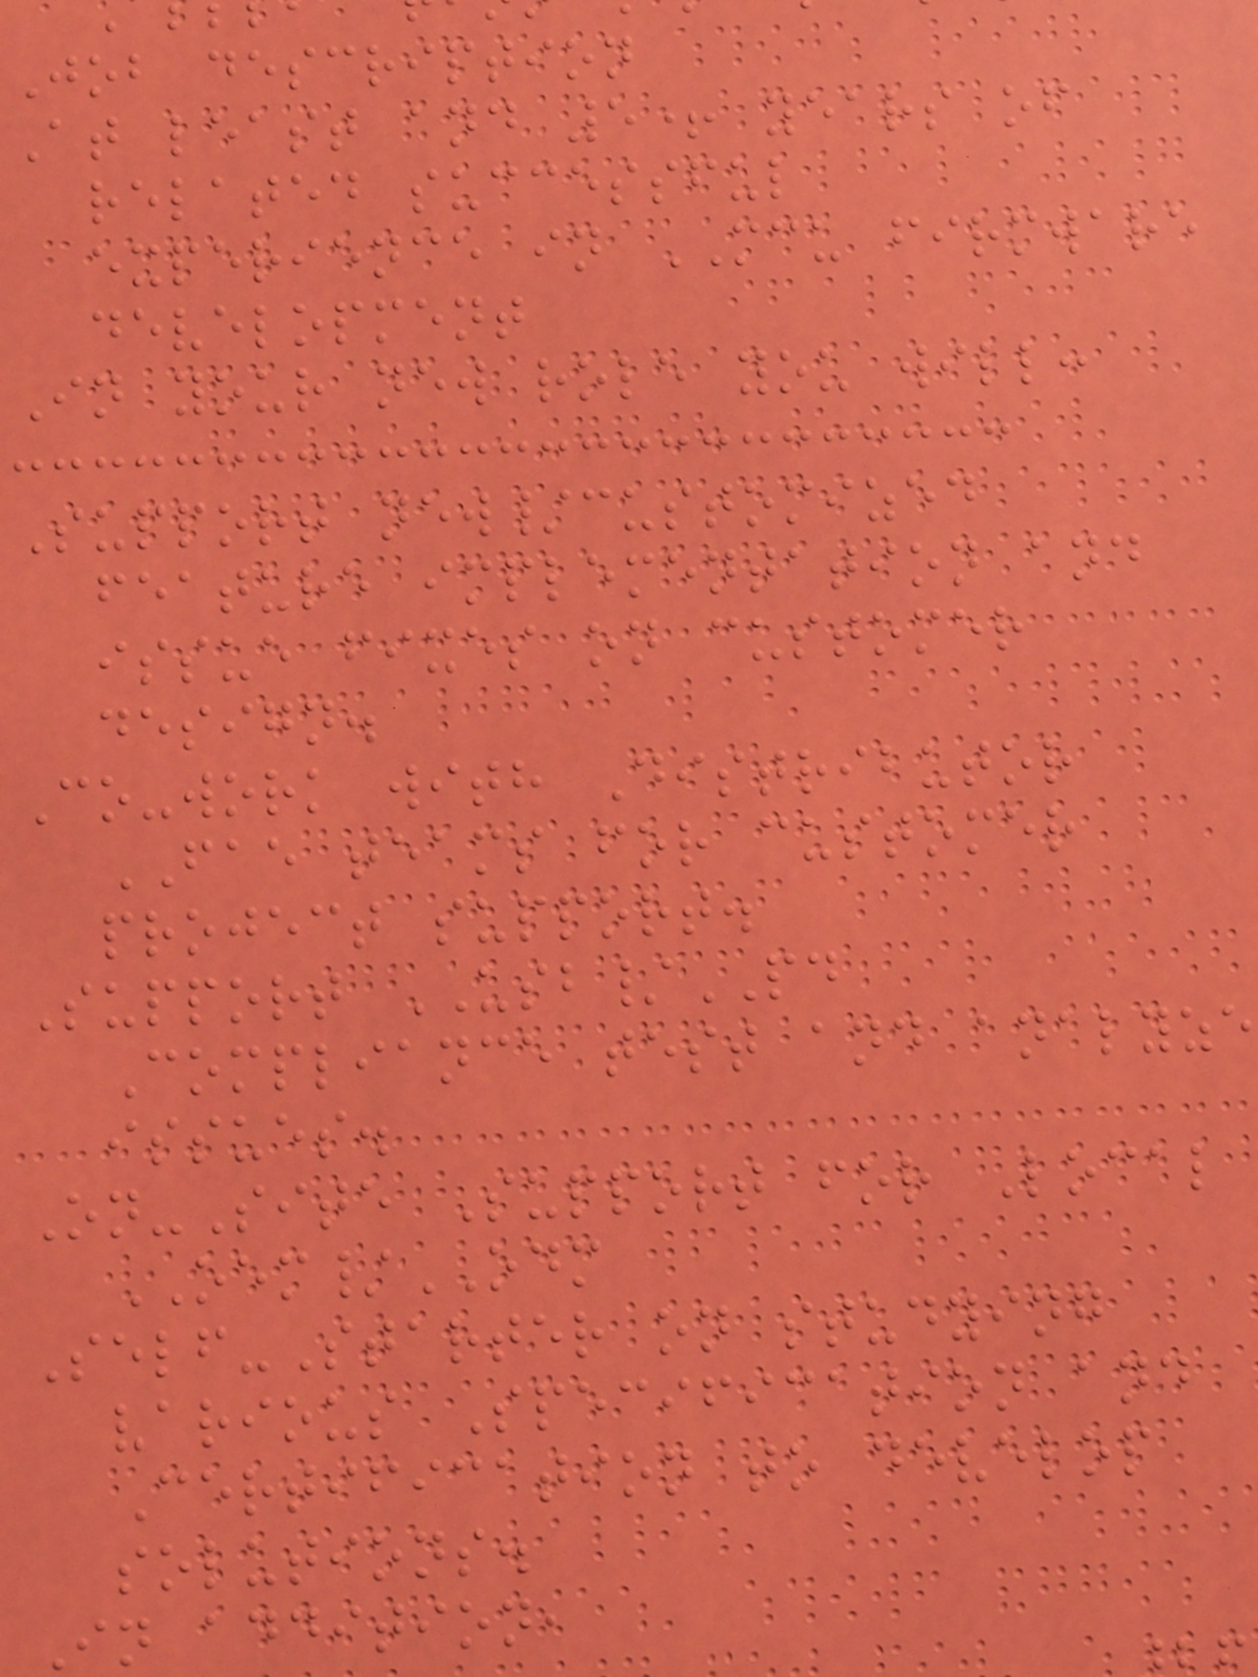Job description
At least and 5+ years of
related successful
experience in MCU firmware
development
In your new role you will:
Support new/customized
feature implementation and
issue fixes on customer
design.
Co-work with Distributor
FAE teams for customer
project support.
Support USB/PD
Compliance test and analyze
issues.
On-Site Support for Local
OEM/ODM
Self-Starter on studying
various Specification and
Certification to develop
solutions.
In addition,
